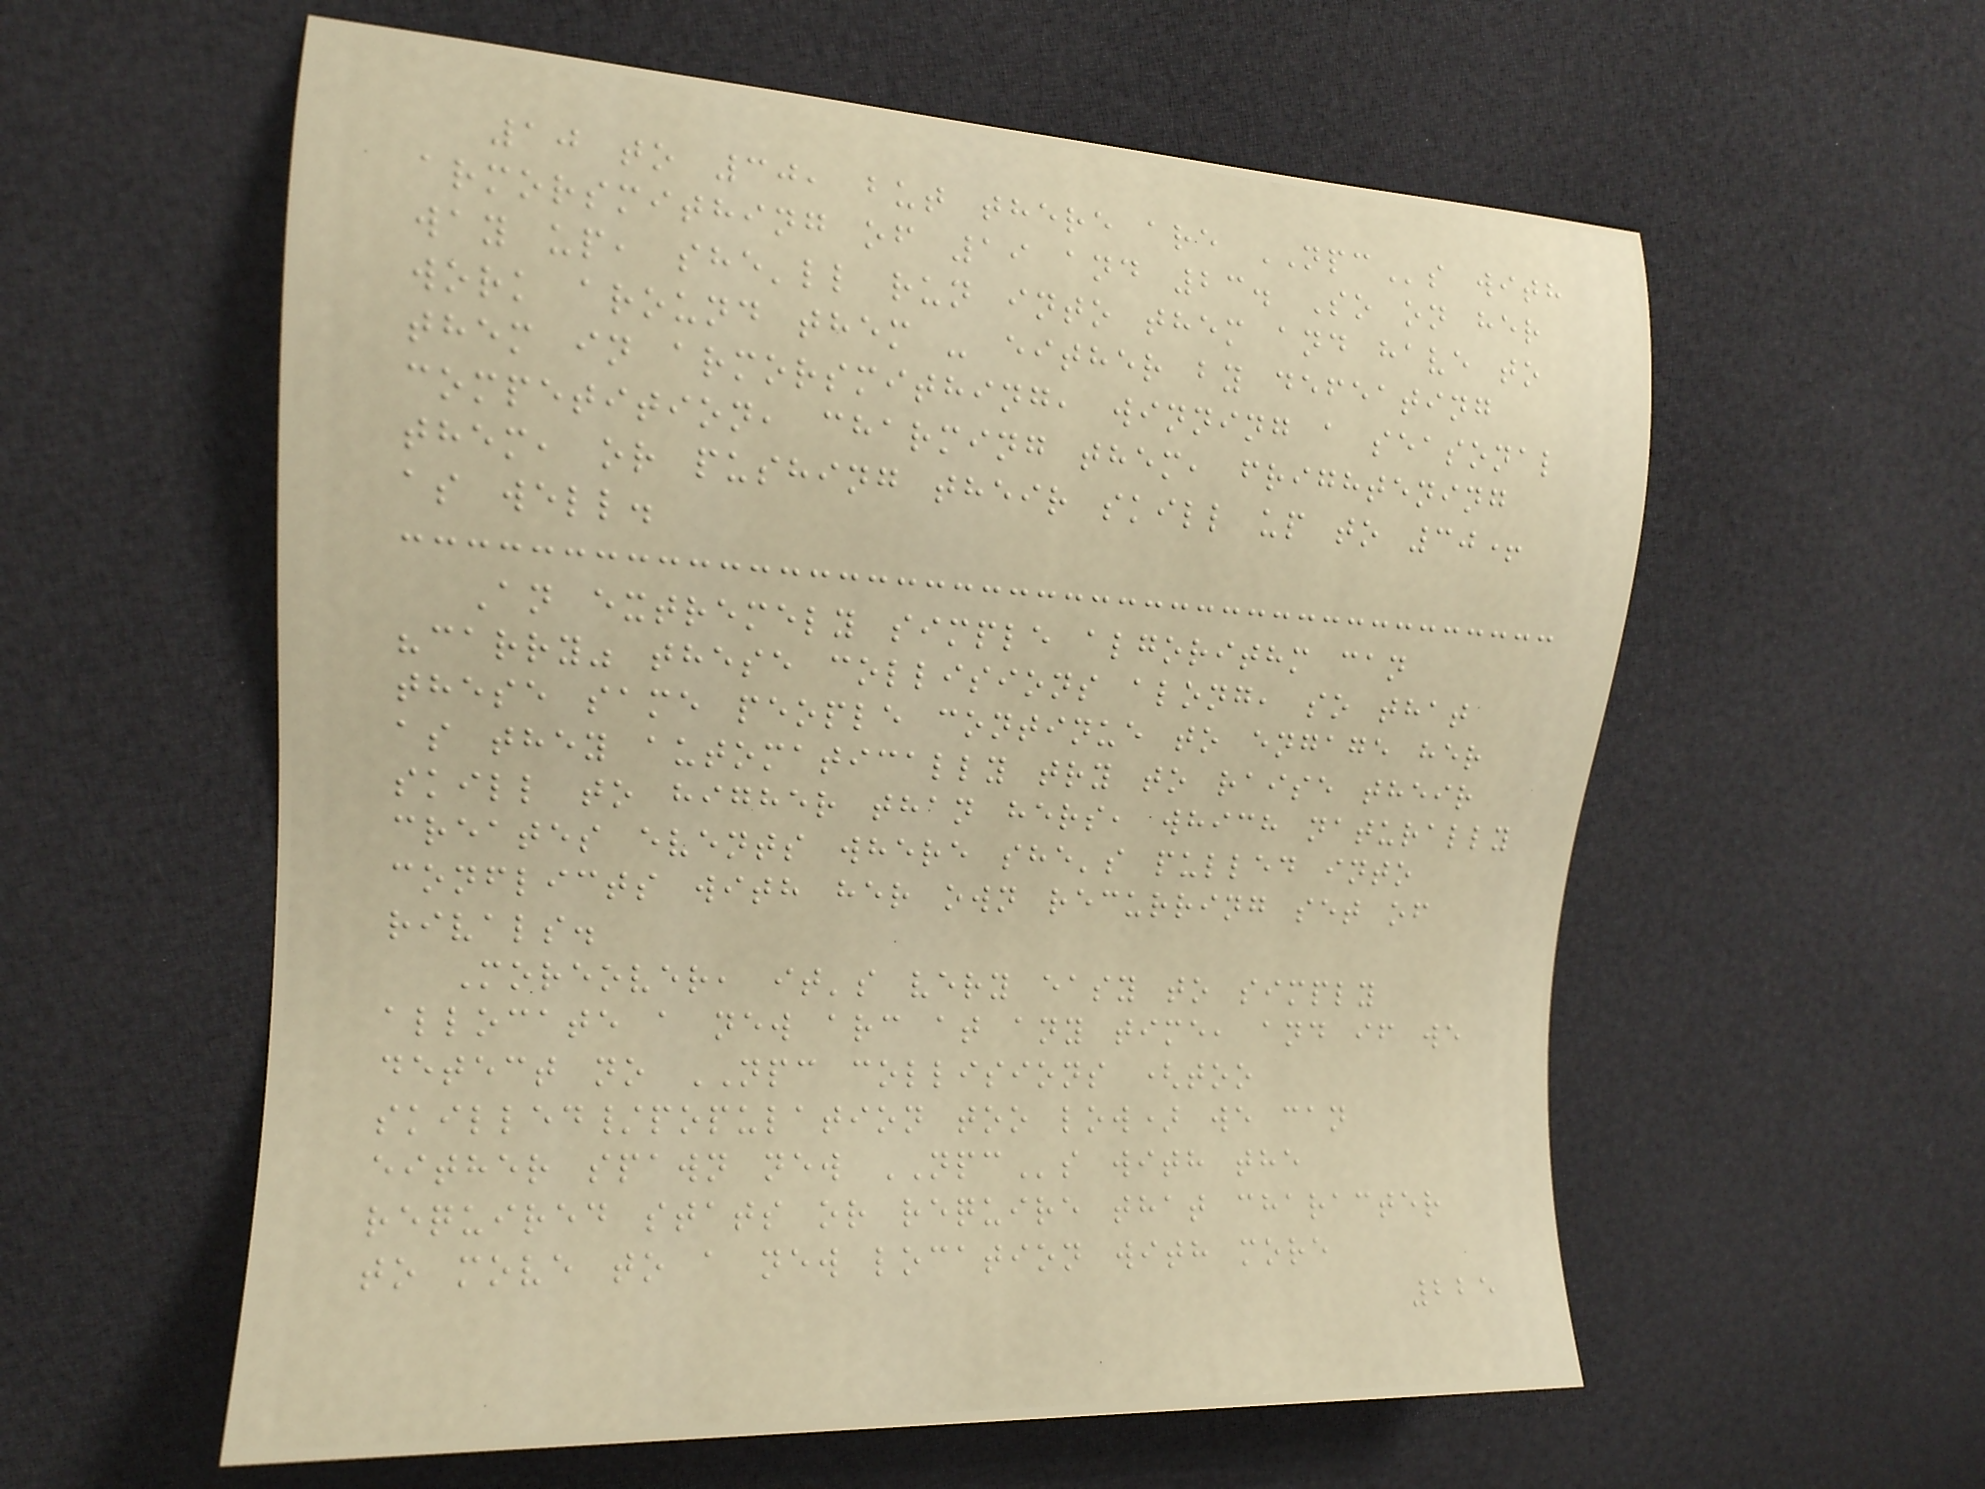10 to 30, but there are NPCs with
armorsmithing of 19 and 23. So on her
way up, she'll run into them and have to
work around them - either by defeating
them in armorsmithing, winning a seasonal
competition, charming them, frightening
them, or pushing their skill up to 30+
as well.
An extremely simple algorithm can
"carry" these collisions along, so that
these same people continue to engage her
as they automatically try to raise their
skill to higher than hers, which naturally
creates events where she's pulled into
conflicts with her own recurring set of
rivals.
Moreover, it's very easy to simply
allocate a new arc at any time, and if we
detect no NPC collisions (too
skilled/population too low) we can
either spawn new NPCs with the
required stats or require that character
to move to a new location with more
225
